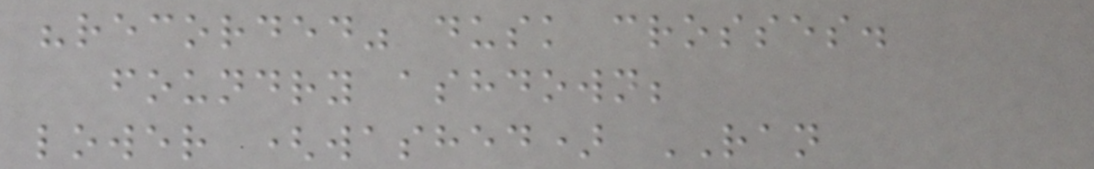"recorded" dusk crosses.
foundry ashdown;
lower (washed) RAN
